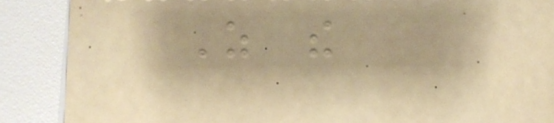As the
